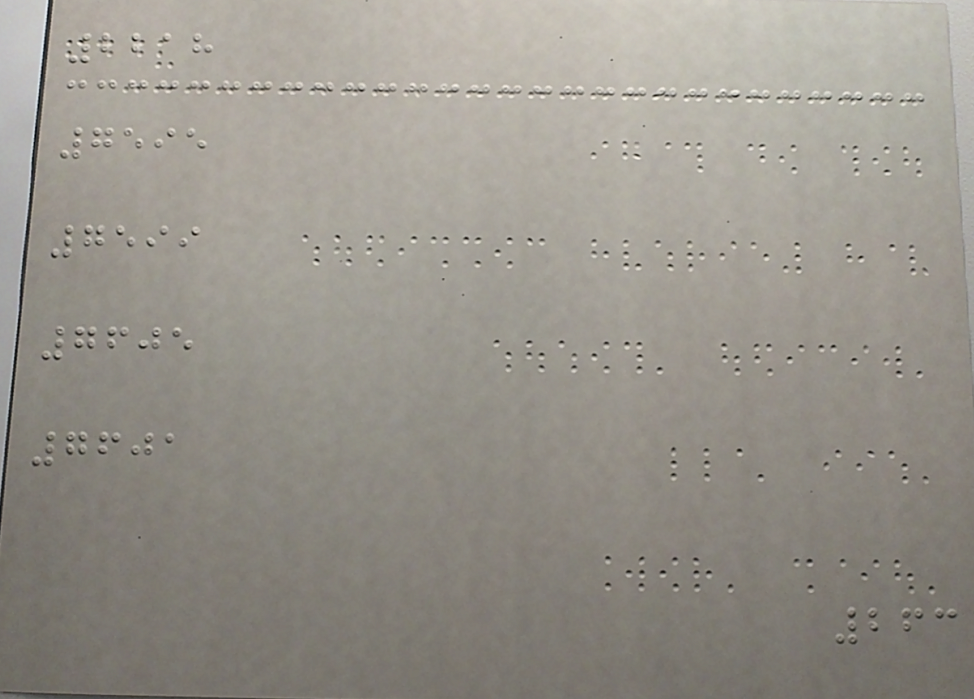2218
7595
7599
7605
7601
263
